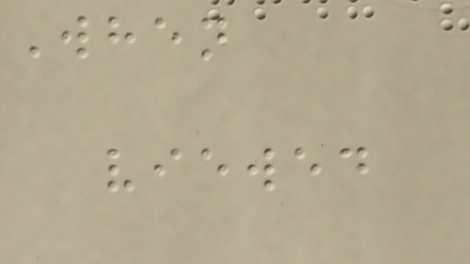When
viewed
